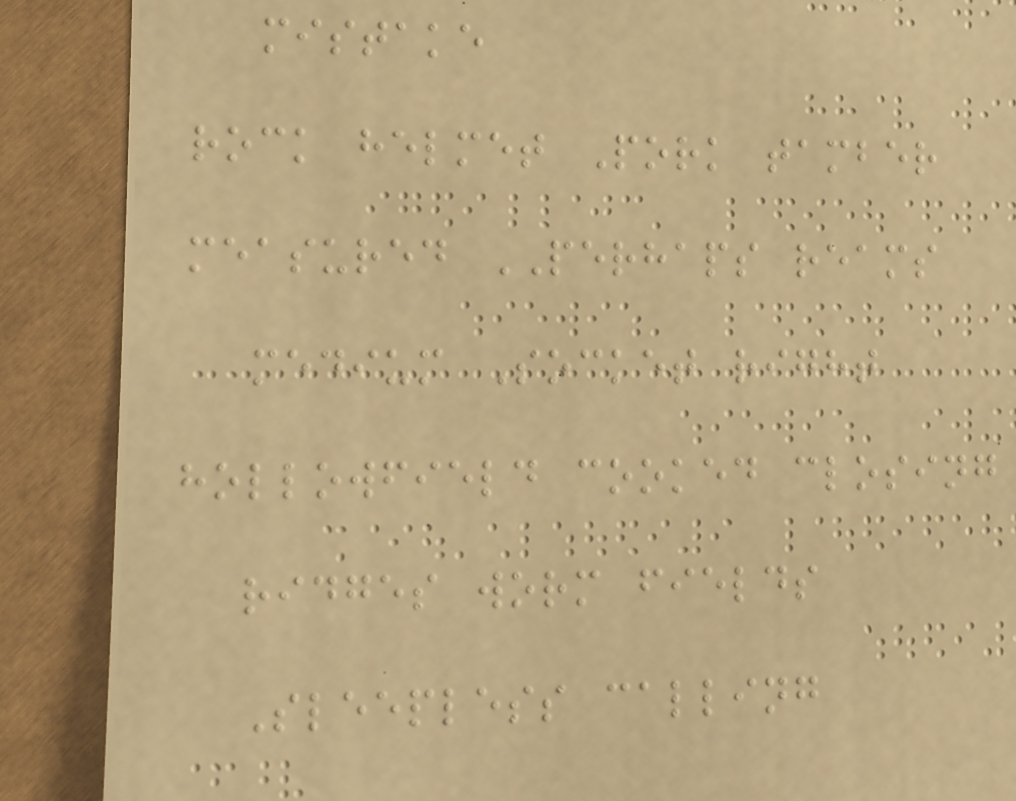mistake
rock helmet Pork tamber
measured PERHAPS reams
medium Socket right
hollowfield cooked closing
ridges worm fields
Sleepless calling
